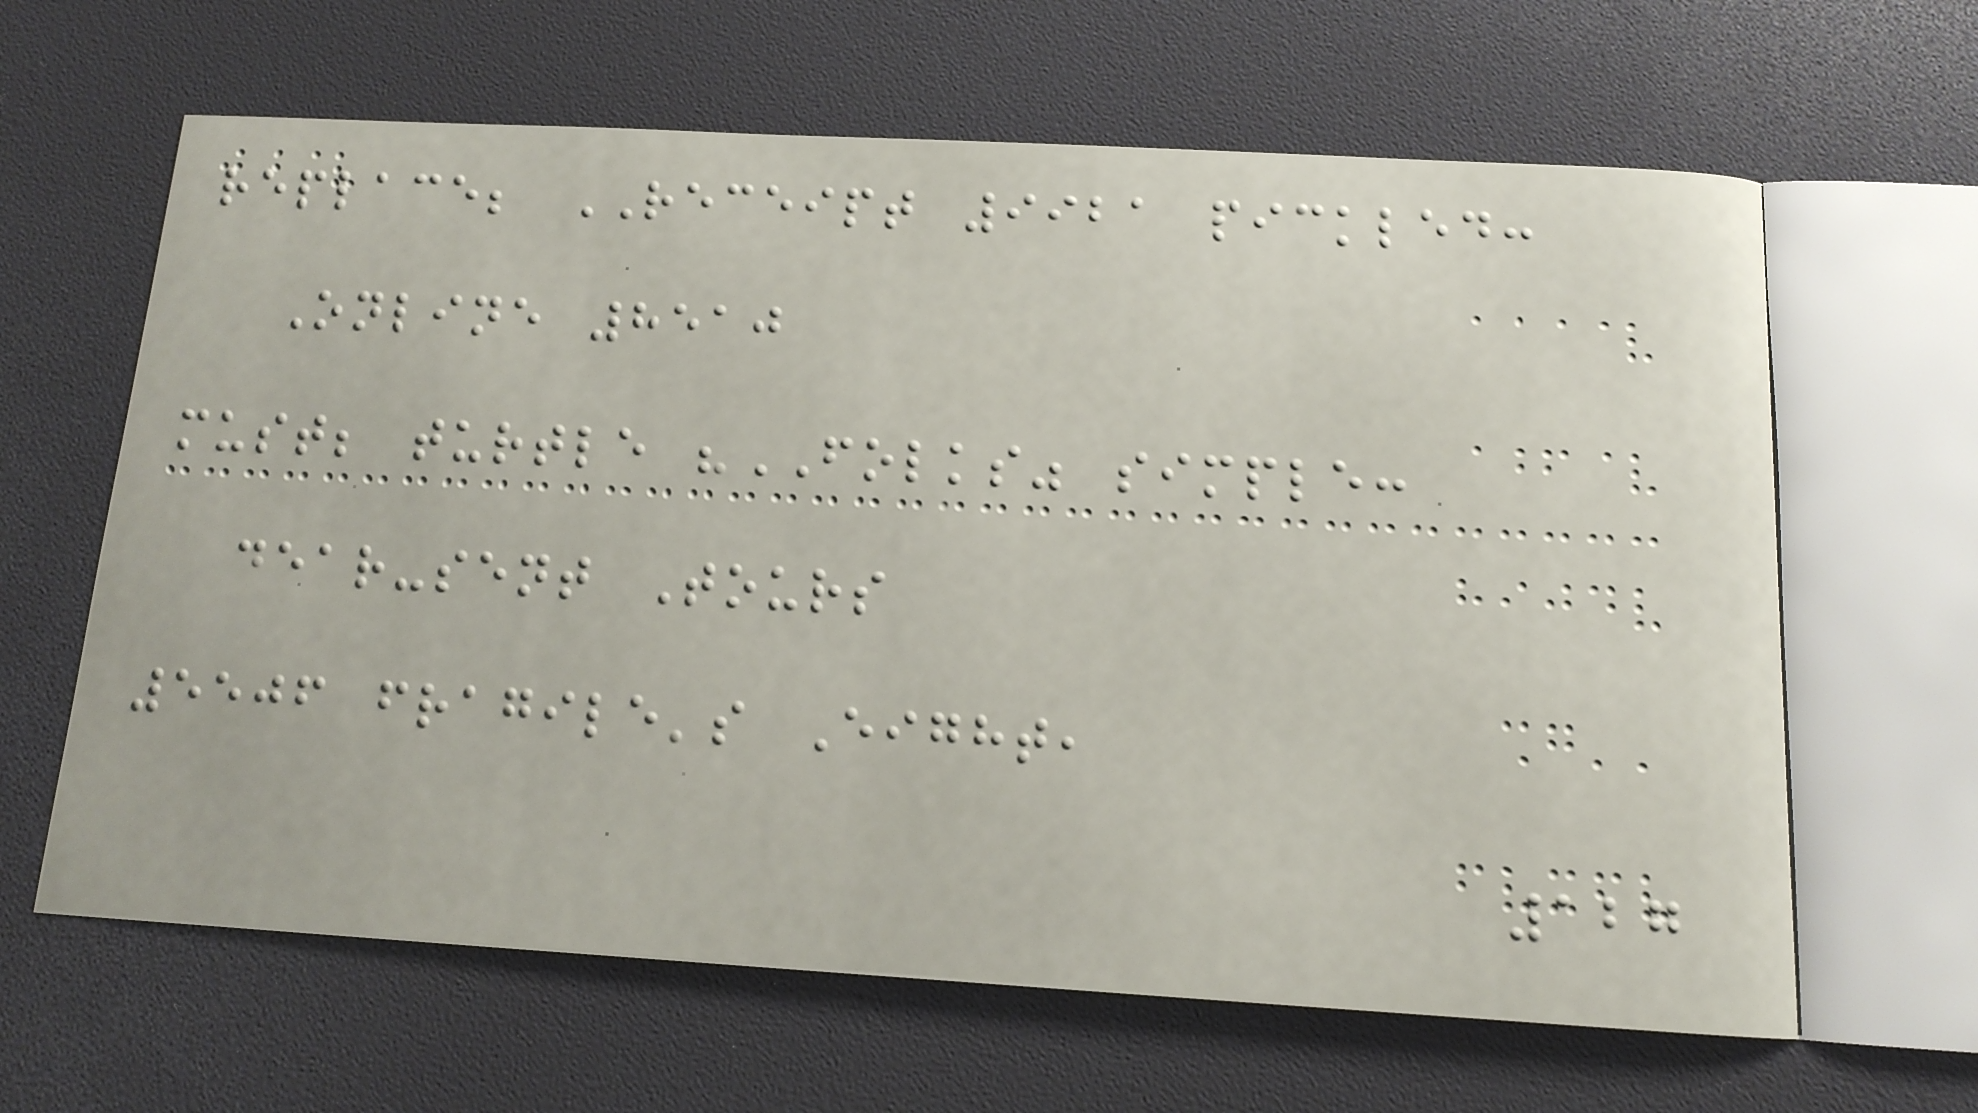replace; RECEIPT 9921 pickled:
Online 8510
must; turtle "FOLKS" simple:
dear-sent Tours
5506 fragile's Eight,
127
